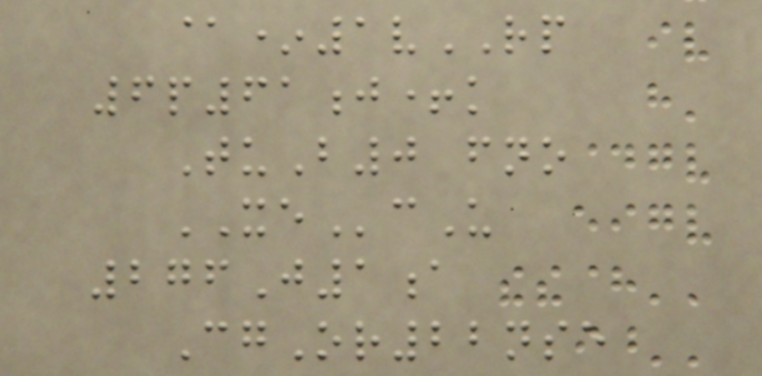@*1vRP
6p61j+k
TuB0 fno
XEcU
276J1a
CgOr22nse
